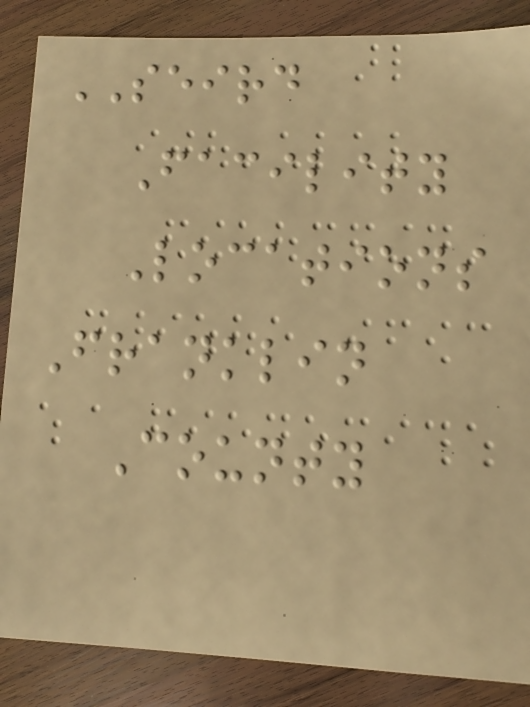SEIRD
Facility
Locations
Franklin
County
